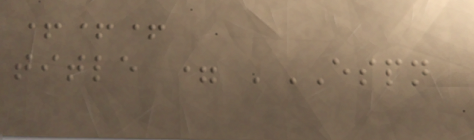+++
title = 'ESPN
